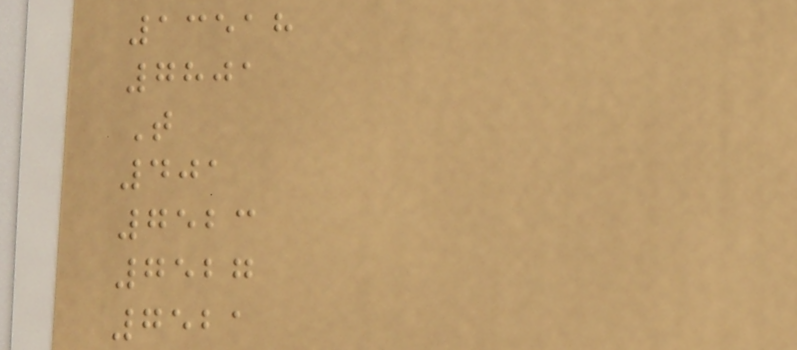13518
7801
T
401
7523
7527
7521
